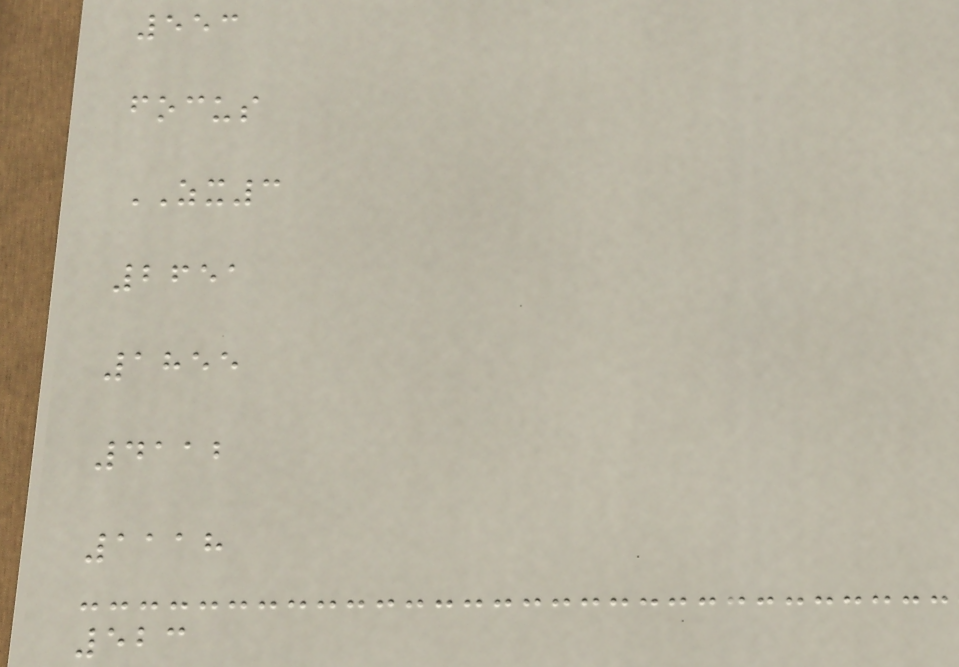553
focus
ZX3
2651
1855
4112
1118
523
